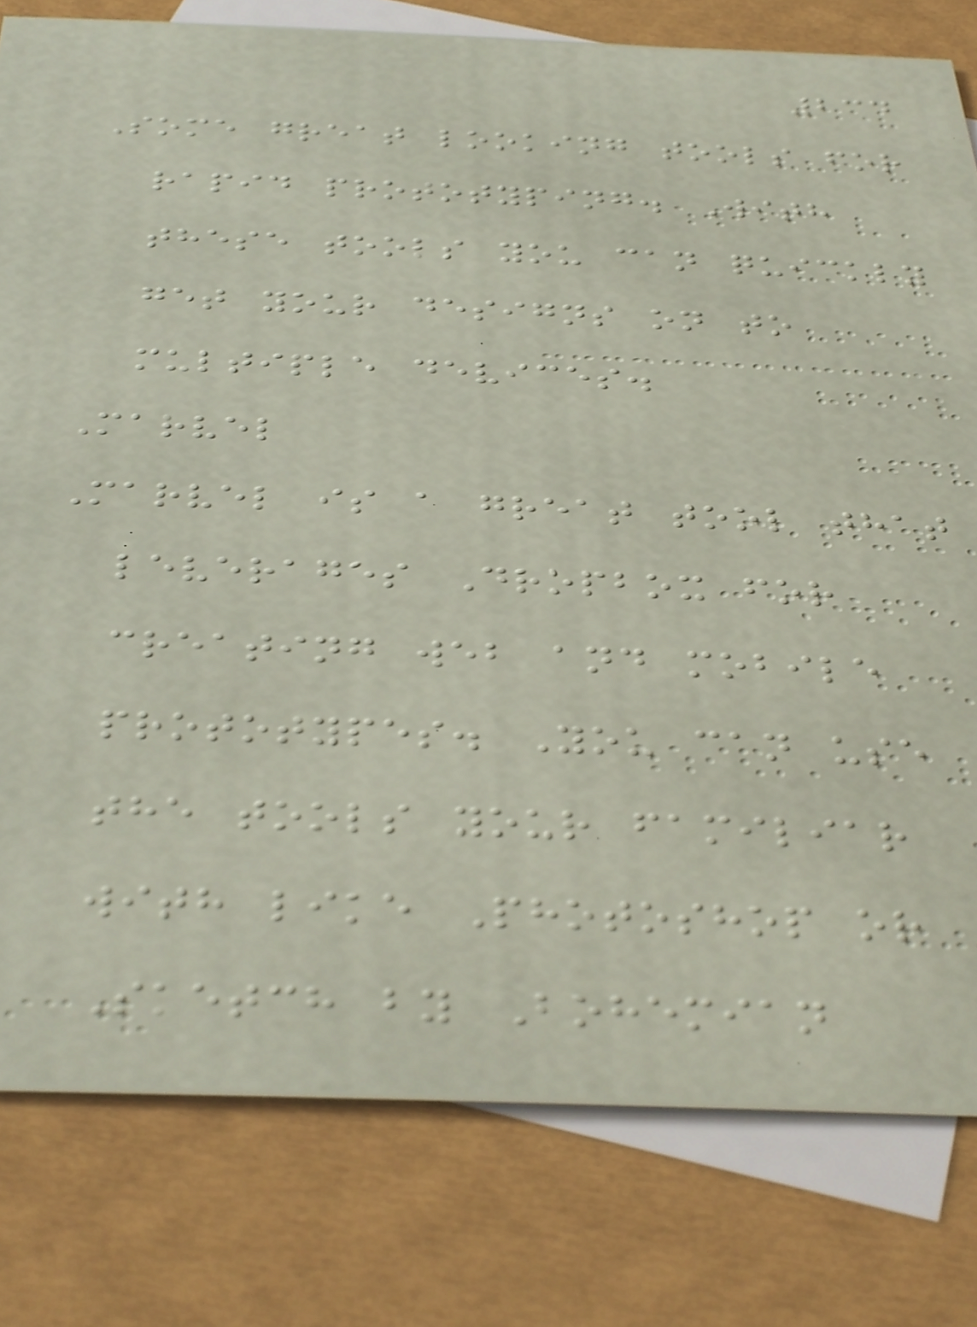234
Some great looking tools for
rapid prototyping. With
these tools you can quickly
get your designs on to
multiple devices.
Marvel
Marvel is a great tool that
leverages Dropbox for
creating web and mobile
prototypes. You can use
the tools your familiar
with like Photoshop or
Sketch by Bohemian
